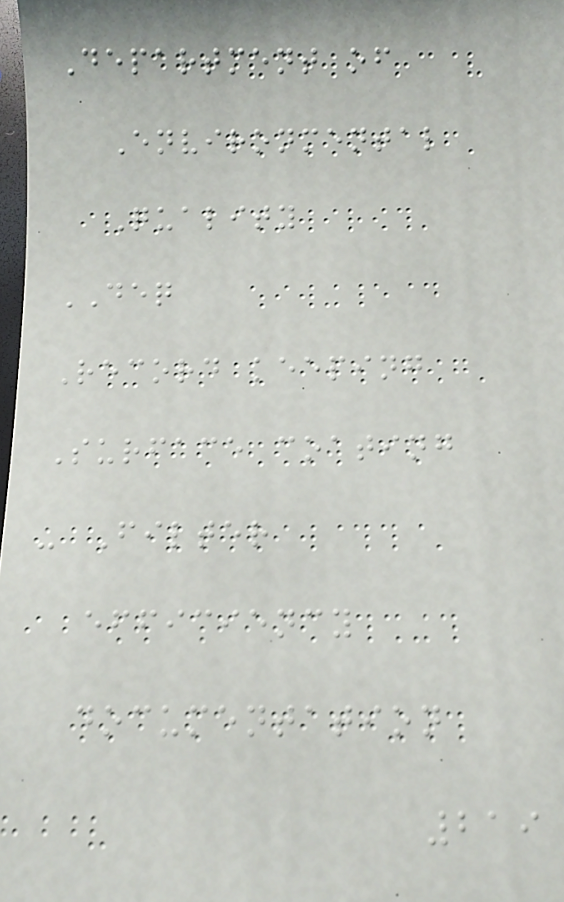Department of
Environmental
Quality
DEQ
Record keeping
Surface coating
- Filter
efficiency
documentation
219
